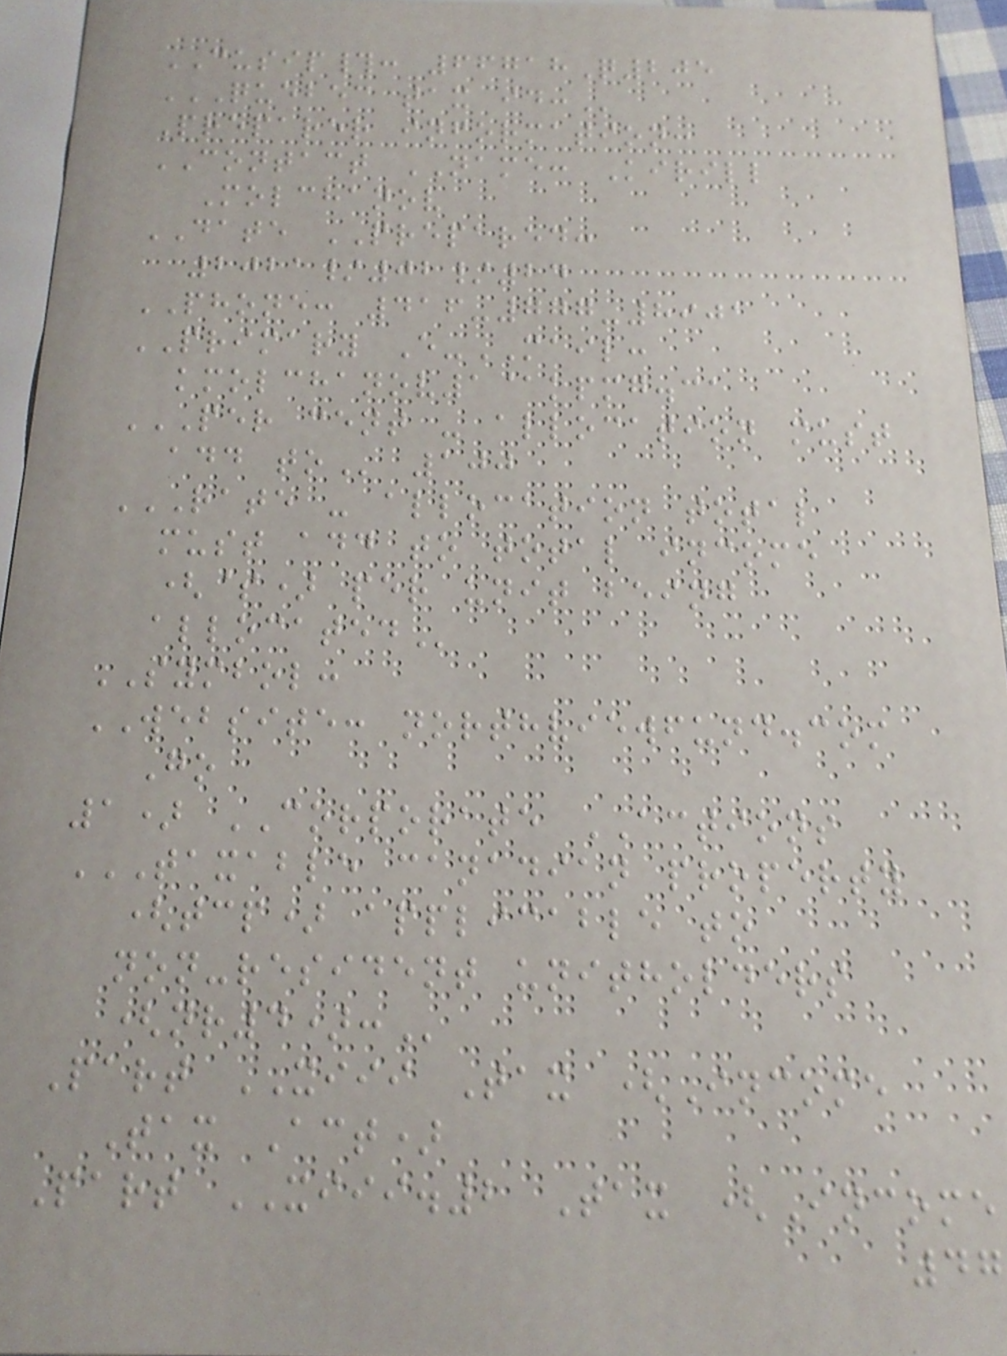CUSIP#: 66718Q205
QUEBEC TAX ID:
Preparer information:
CONTACT NAME: Kirill
Molchanov
DATE PREPARED:
2021/02/24
PHONE: 416-777-8901
PRIMARY E-MAIL:
kmolchanov1@kpmg.ca
PER CENT - ALLOCATION MUST
ADD TO 100
RATE - ALLOCATION TOTAL
MUST ADD TO TOTAL INCOME
($) PER UNIT BEING
ALLOCATED
SYMBOL:
WEBSITE: northviewfund.com
Go
1) CORPORATE ACTIONS
TAXABLE CANADIAN PROPERTY
(TCP) APPLICABLE TO
NON-RESIDENT UNITHOLDERS
(NR4):
Part XIII Tax (Income
Tax Act)
Part XIII.2 Tax (Income
47
